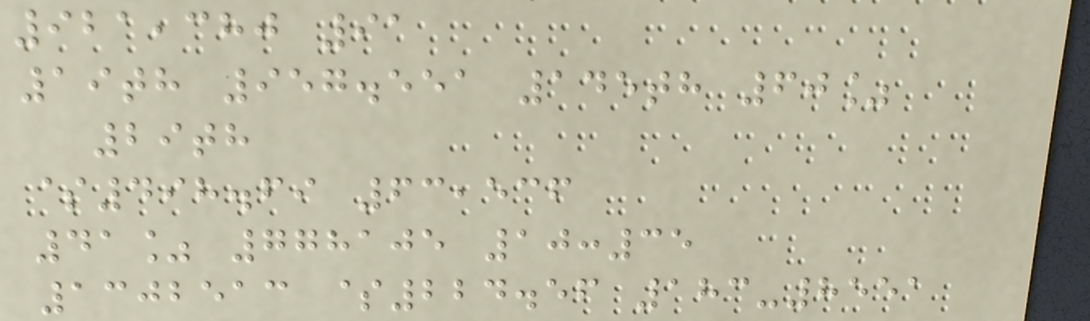921,380 91
19th 957.551 145th 60%
29th
$498.69 63,536
41% 778105 10:35
1302513 $224.56 183-8551
